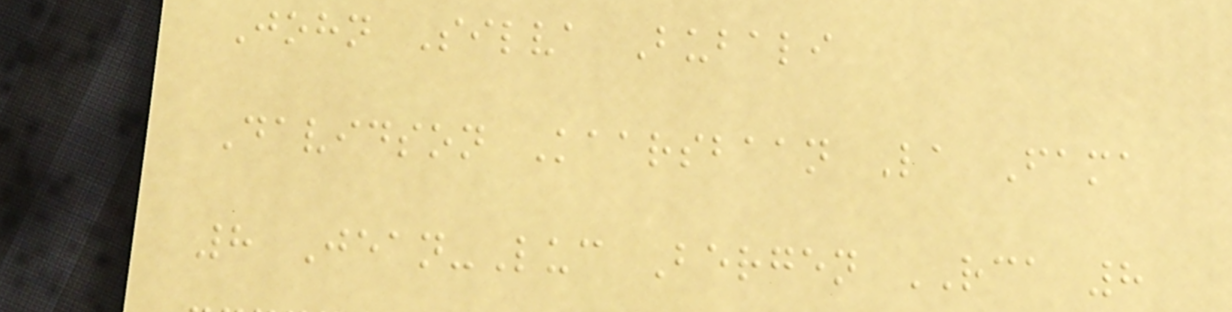John Silva Bubali
Davidson Kaarsbaan La Fama
8 Jean-Luc Bergen RCA 8
